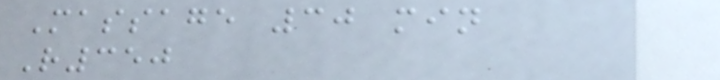Massage 30 min
R350
